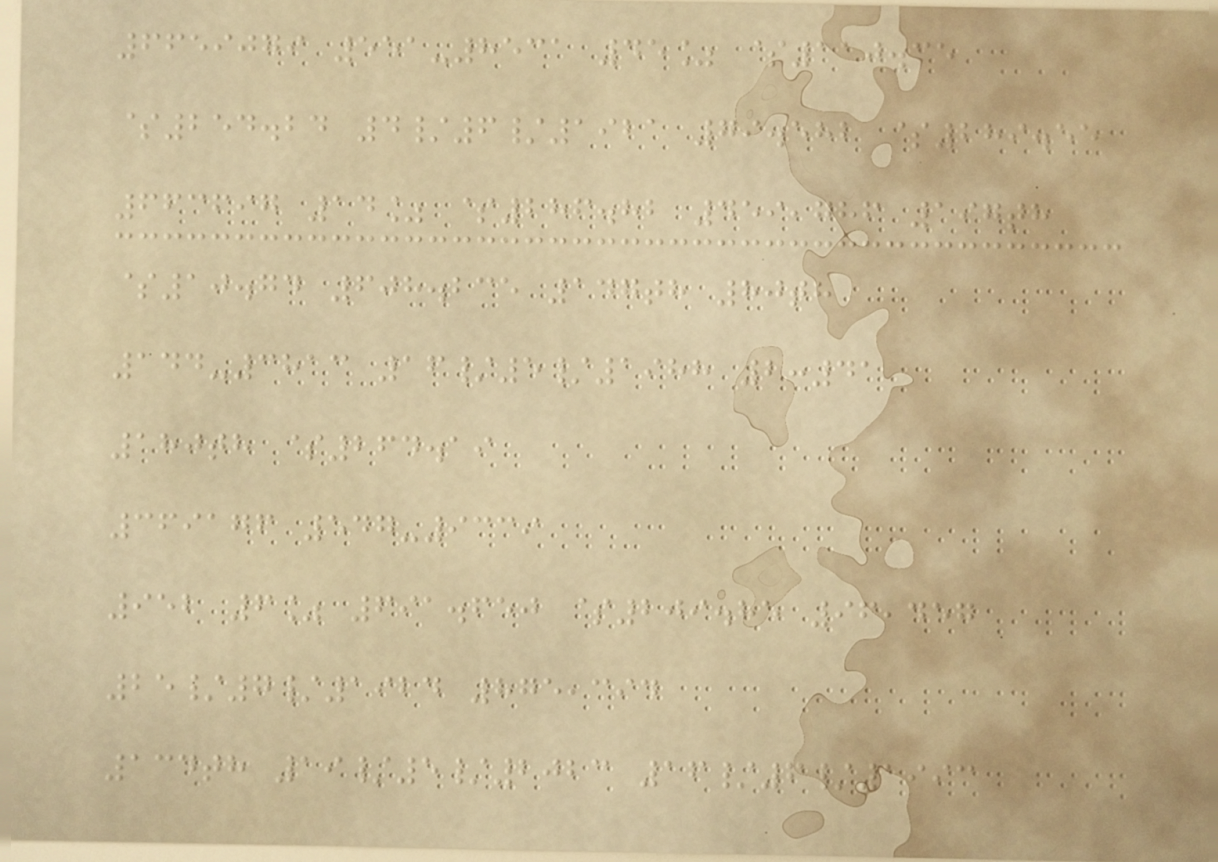6659079 551-8531 45% $110.35
$254.24 4/6/1921 79.582 $289.55
663697 14% $286.82 459,786 197th
$10.74 608.235 147th 80th
144-3813 16/5/1988 2:41
180th $264.19
369176 547-9339
952 6% 691.650 $209.85 96,457
25/7/1924 875,394
134th 19/5/2023 16/6/1993
